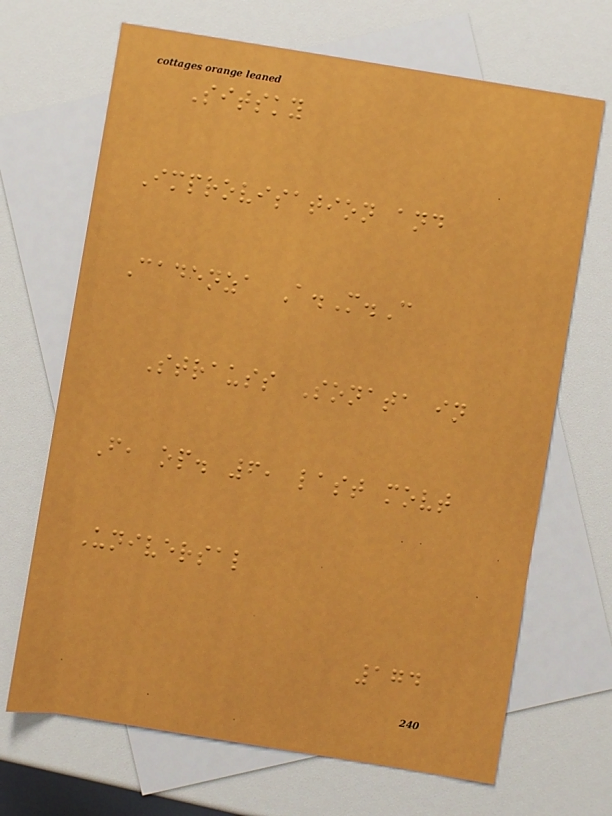Sitsky
Improvisation and
Cadenza A.M.C
Strauss Sonata in
F, op. 6, last movt
Universal
174
